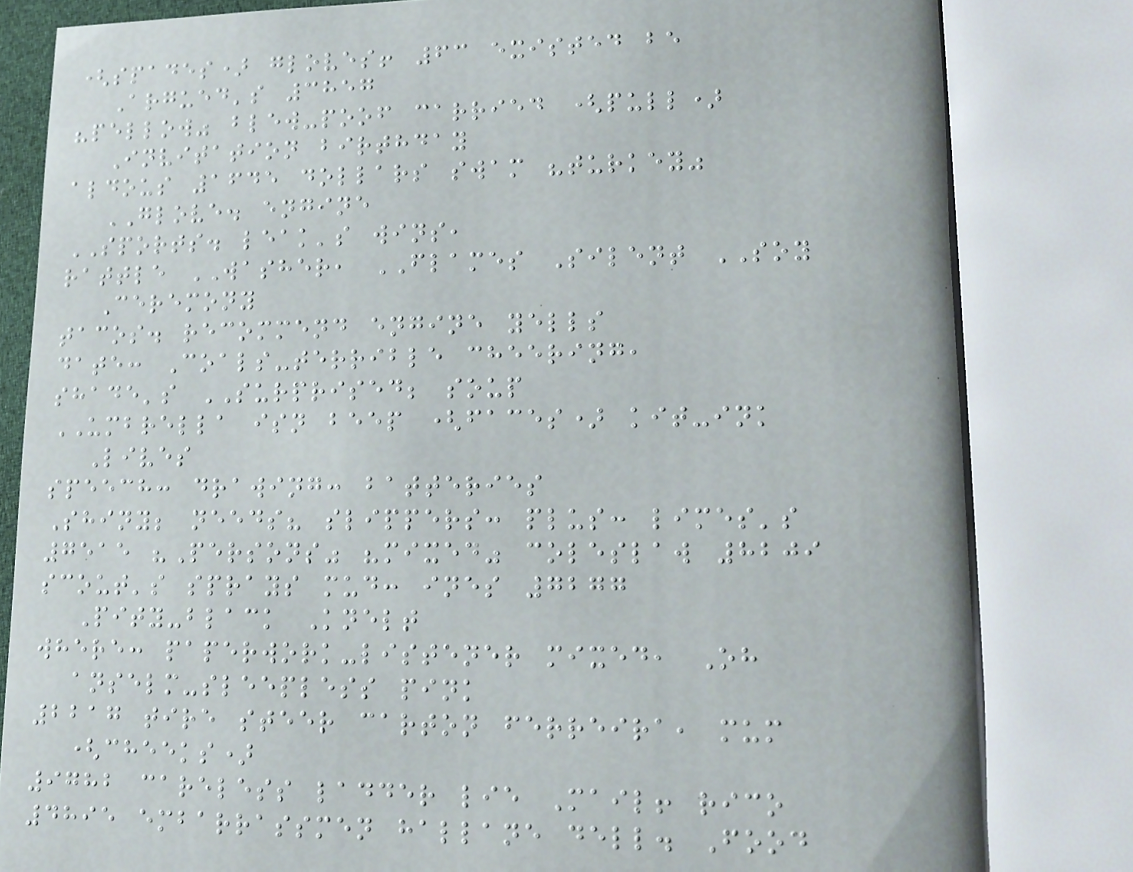(spades) gloves! 63 existed be
Argued's 3857
"pellow" blew-poof carried (pull)
Invitation birthday
aldous 1645 dollars swam "turkey"
GLOVE. engine
SPORTS. leak's wins,
rattle WASHER, FLAMES Silent SOY
Ceremony
tacos. recommend engine yells
date: Coals-terrible cheering,
shade's SURPRISED; soup
UMBRELLA isn beep (faces) kit-ink
Lives
speech: drawing: batteries
Shiny; needs? slippers: plus: limes's
7515 "Persons" "mixed" coleslaw 8209
scout's sprays mud: ines 7277
Pity-black Knelt
where: paperwork-listener mixed, Oh
anselm-sleepless pink
2217 tire steer carton ferreira, mum
(cheeks)
9782 careless ladder lie Mail! rico
4895 embarrassmen hallane dell. Food
